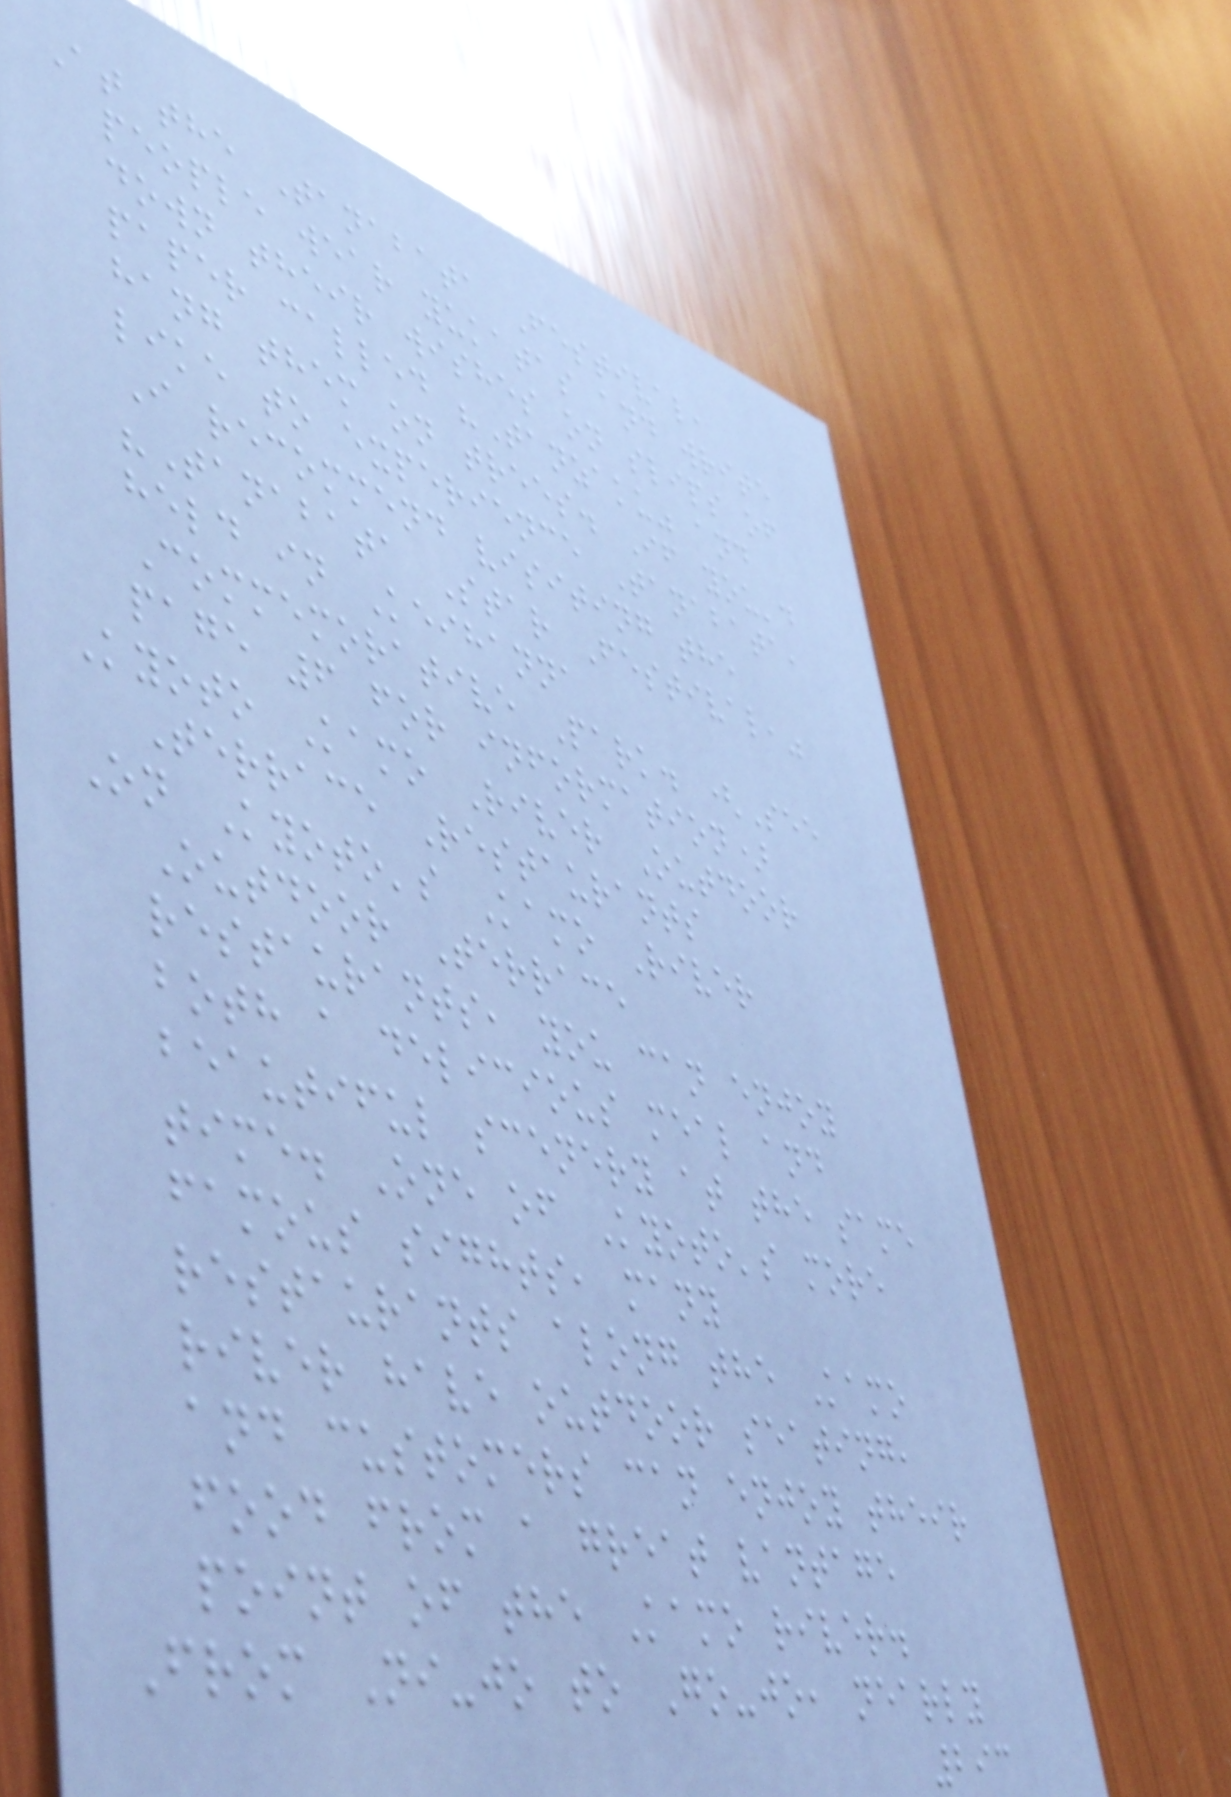At the Tanabata Festival,
people wear yukatas and write
down their wishes on slips of
paper called "Tanzaku" and
hang them on trees. If you'd
like to experience Tanabata,
I recommend visiting the
"Tanabata Star Festival,"
held in Keihanna
Commemorative Park. (See
page 6 for information)
Kyoto Kamo River Outdoor
Terrace Restaurants
On Kyoto's Kamo River
Outdoor Terrace
restaurants, you can enjoy
both a delicious meal and
beautiful scenery at the same
time. One of Kyoto's more
famous sights, many
restaurants along the Kamo
river have outdoor seating,
and customers can enjoy their
food from a great vantage
point of the Kamo river.
From Ni-jo to Go-jo, nearly
293
